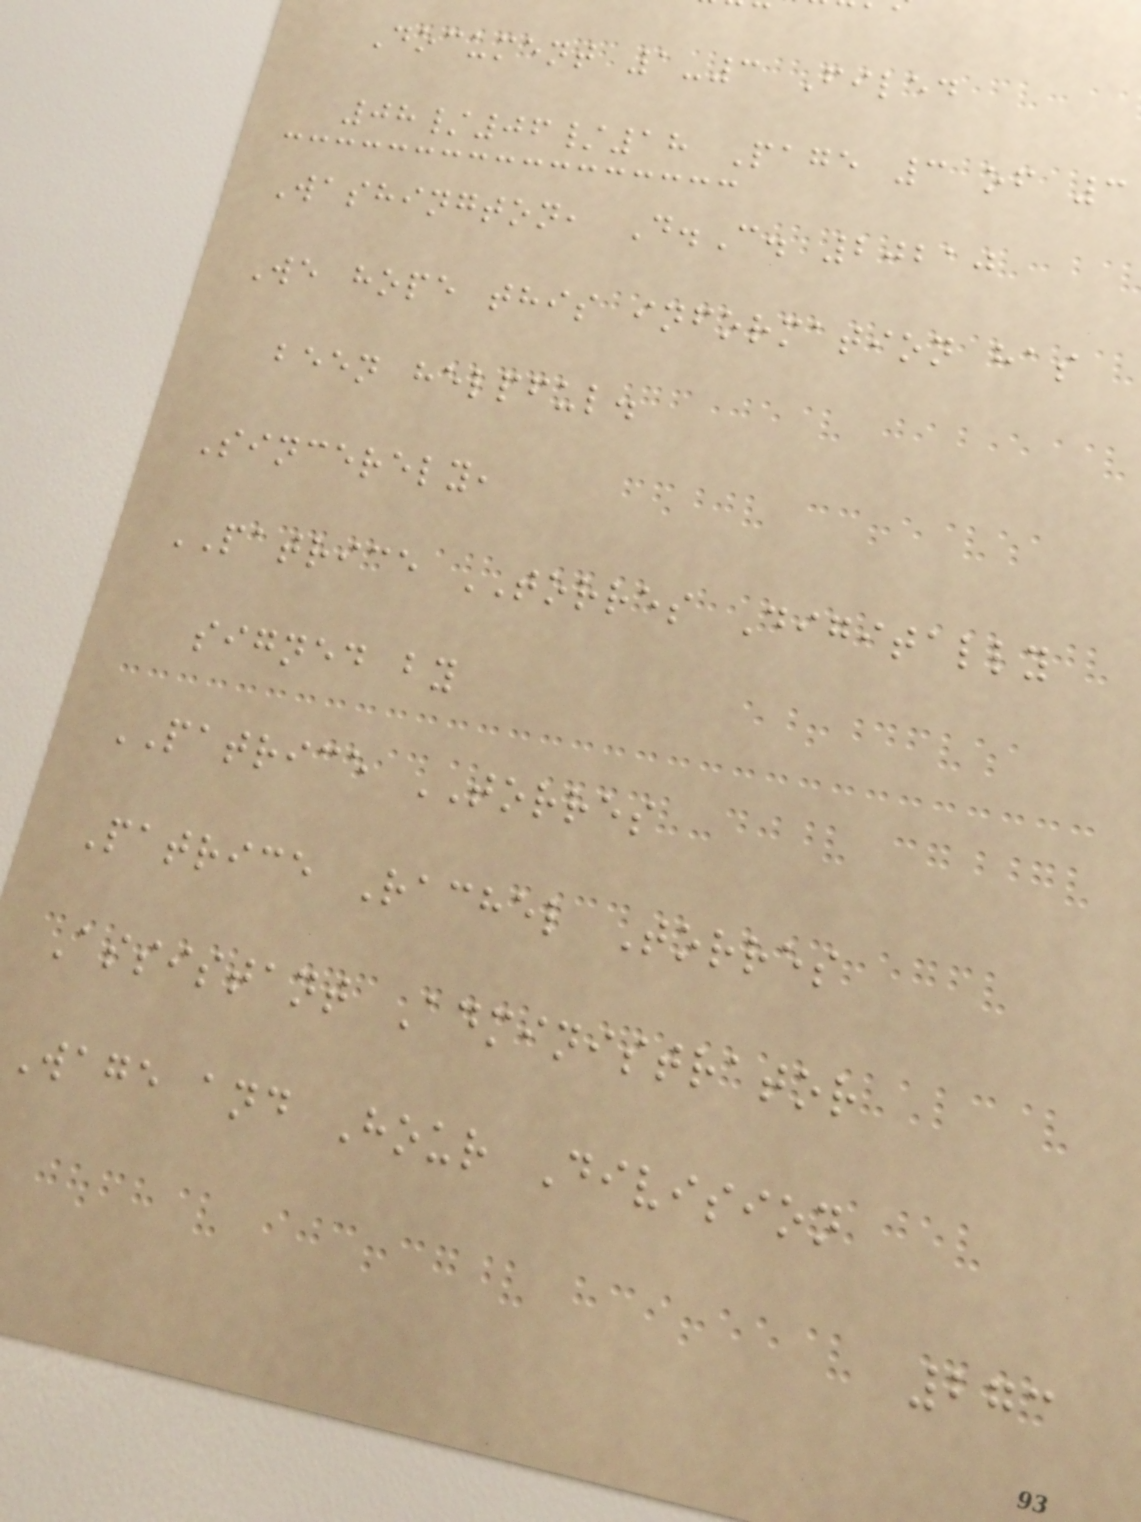Document 1-3 Filed
08/06/18 Page 3 of 3
Washington, D.C. 20210
We hope this information has
been helpful.
Sincerely,
PATRICE TORRES Digitally
signed by
PATRICE TORRES
Patrice Rachel Torres
Assistant Administrator
Wage and Hour Division
273
